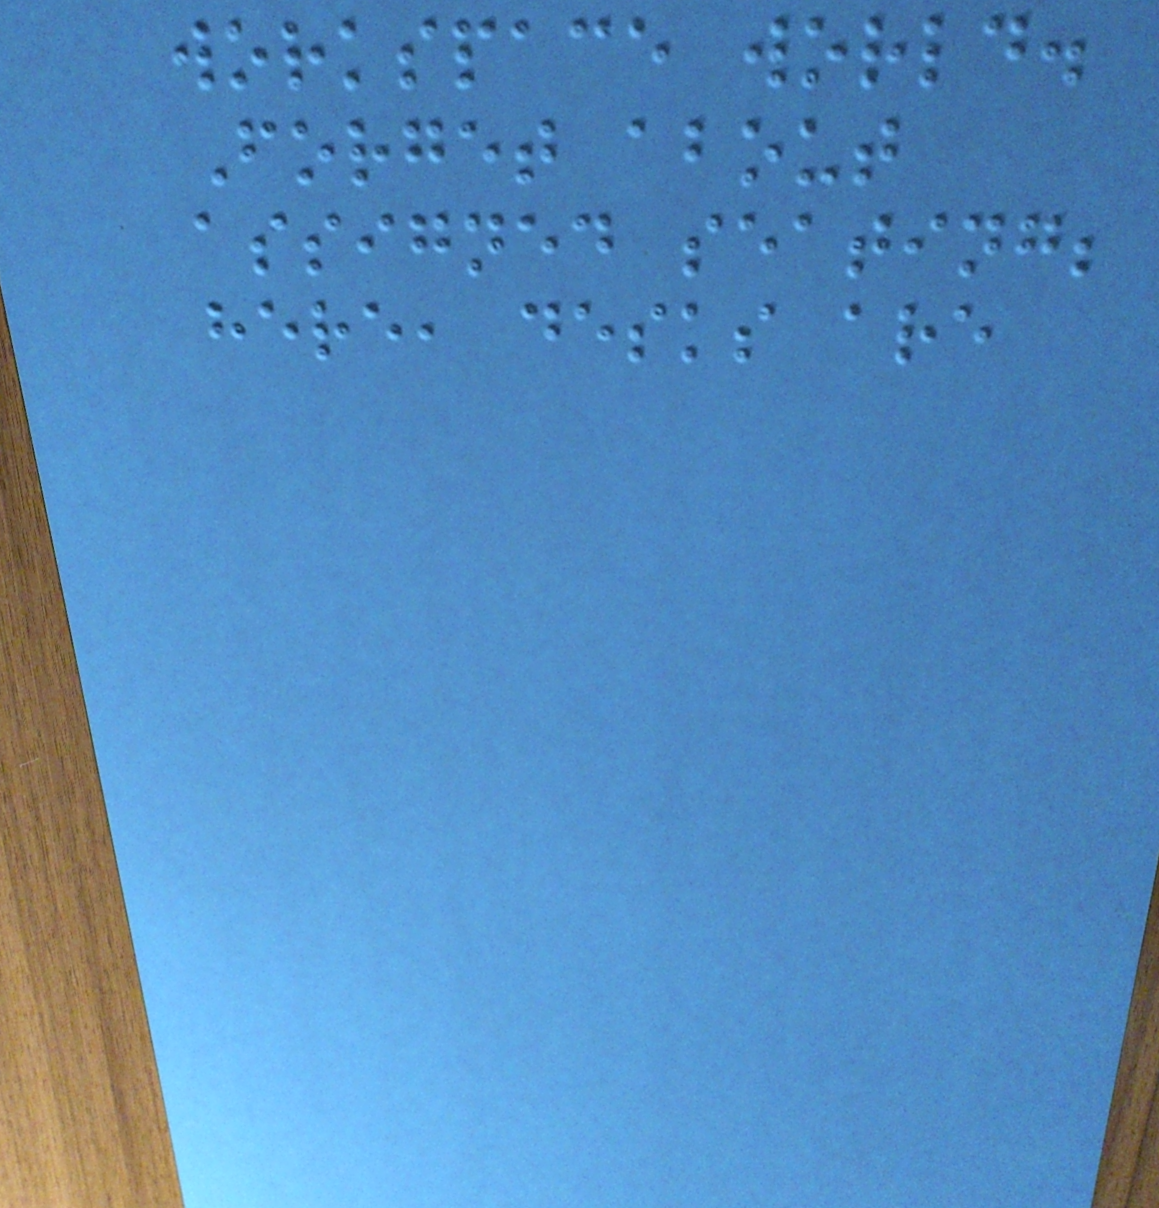workspace world.
Forget about
assigned seating;
here, desks are
